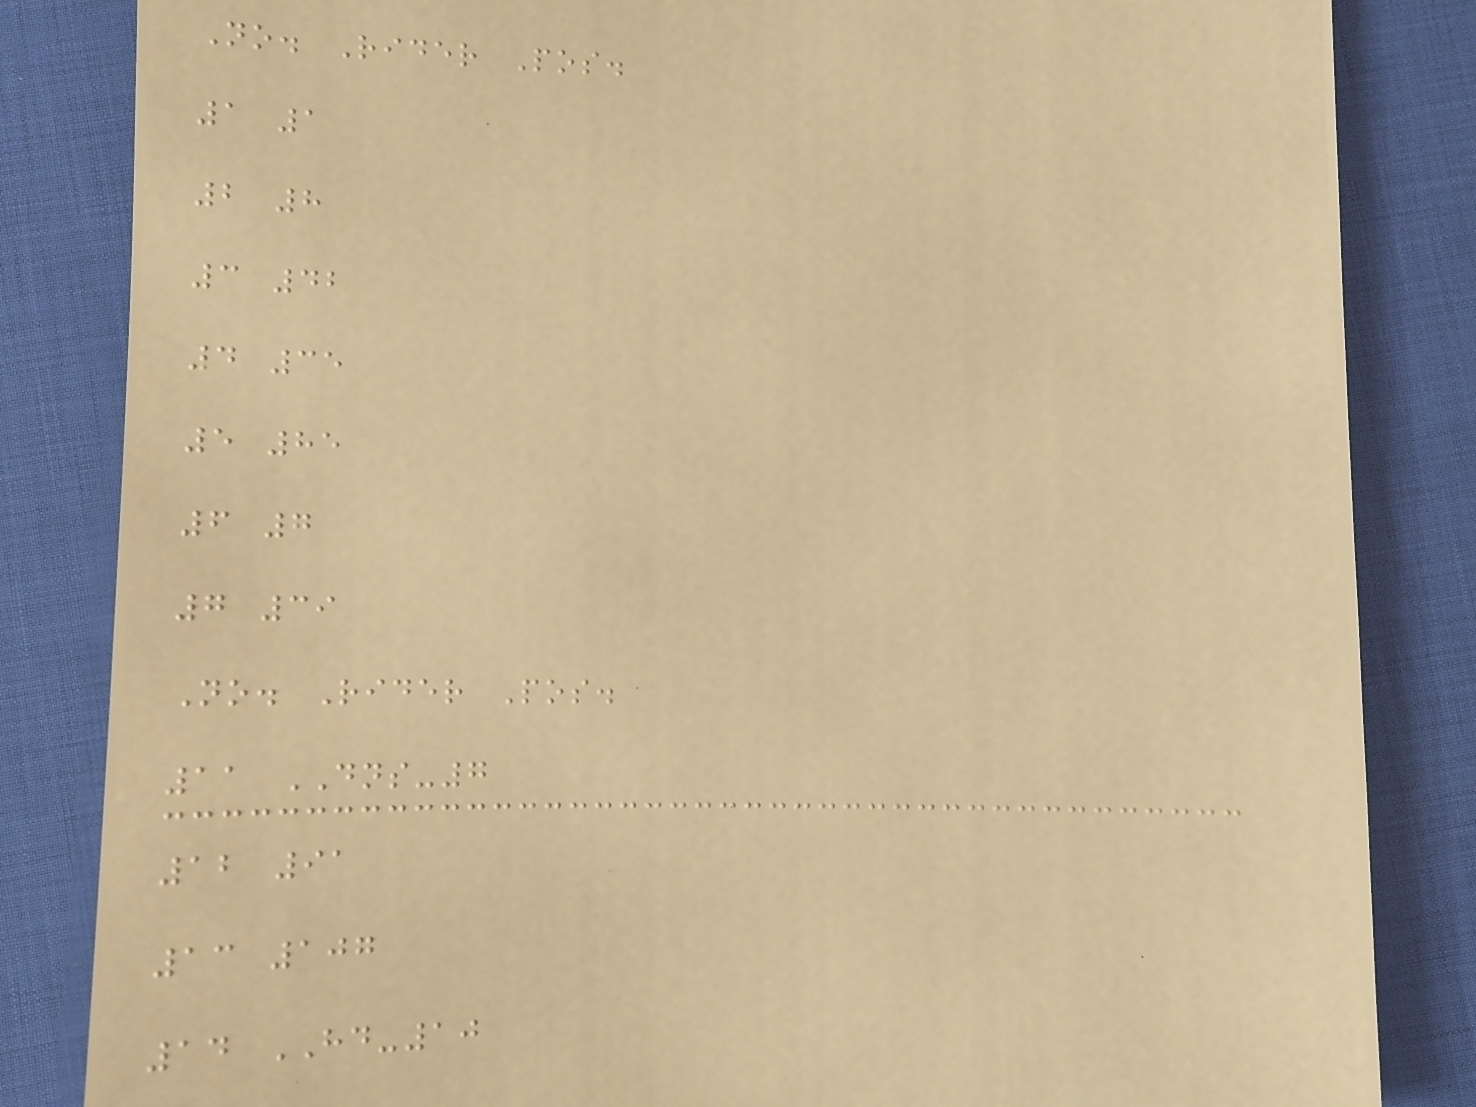No. Rider Pos.
1 1
2 8
3 42
4 35
5 85
6 7
7 39
No. Rider Pos.
11 DNS-7
12 91
13 107
14 HD-10
